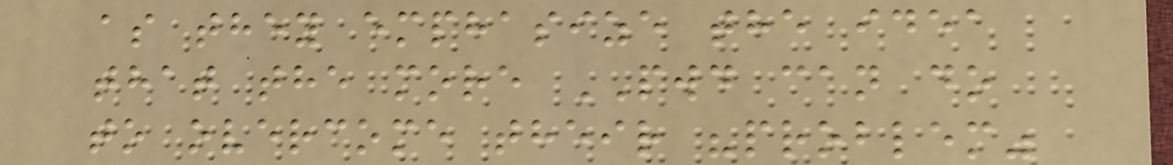as they emphasize the idea
that the more PWD can do
to overcome their "problem"
